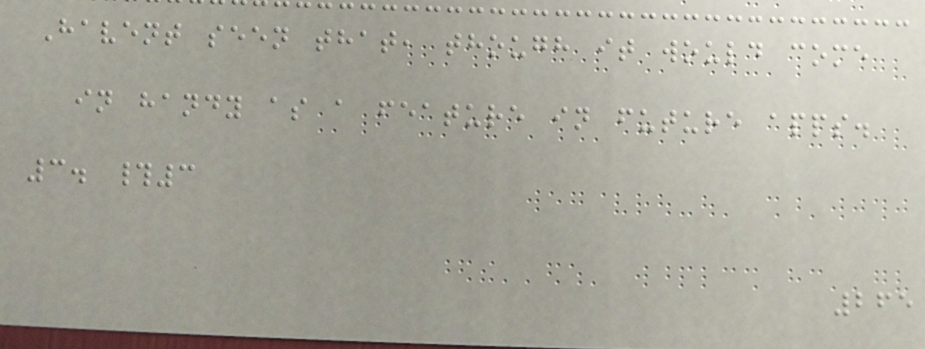Havent seen that, though it would come
in handy as a feature in future apps.
3. #3
265
